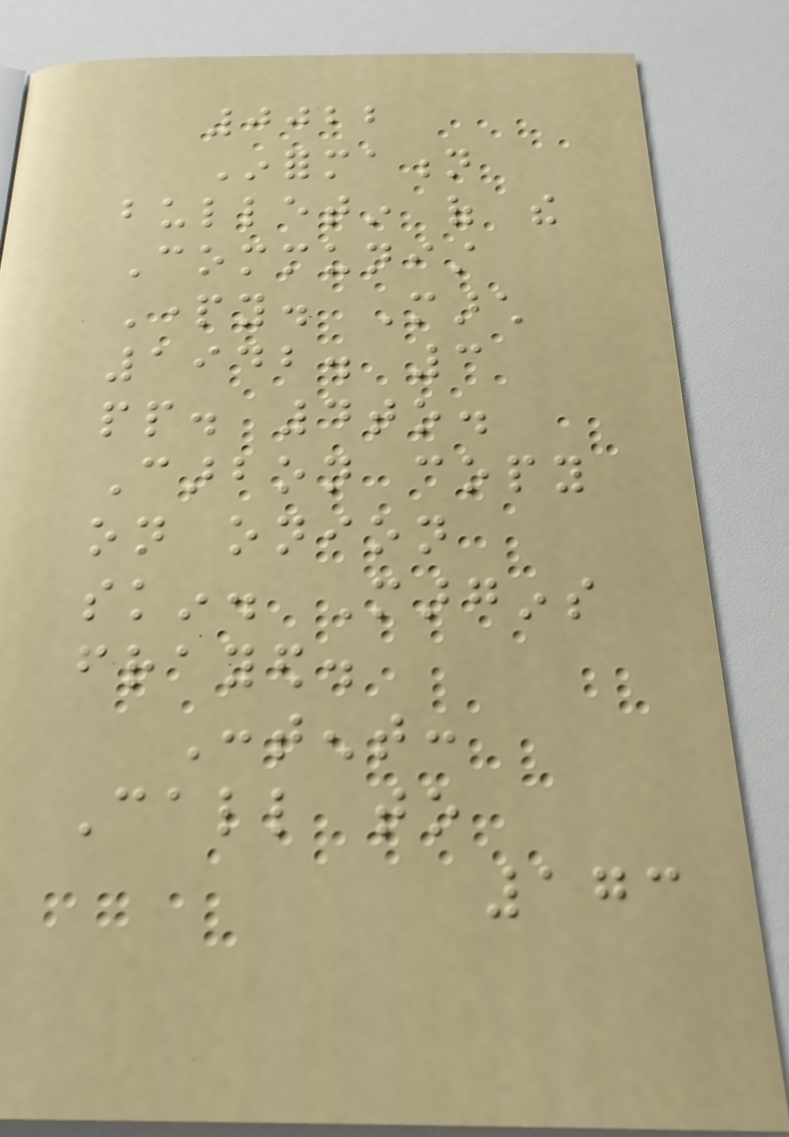0022
Information
bulletin of the
Communist
Party. March
1942. 3
pp. 4to.
Carbon copy
on onion
skin. Margins
frayed.
Content:
Call to
173
